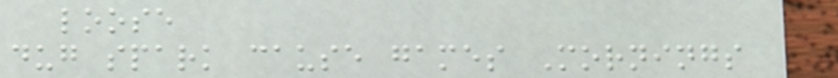loose
dug spark cause games Mornings
